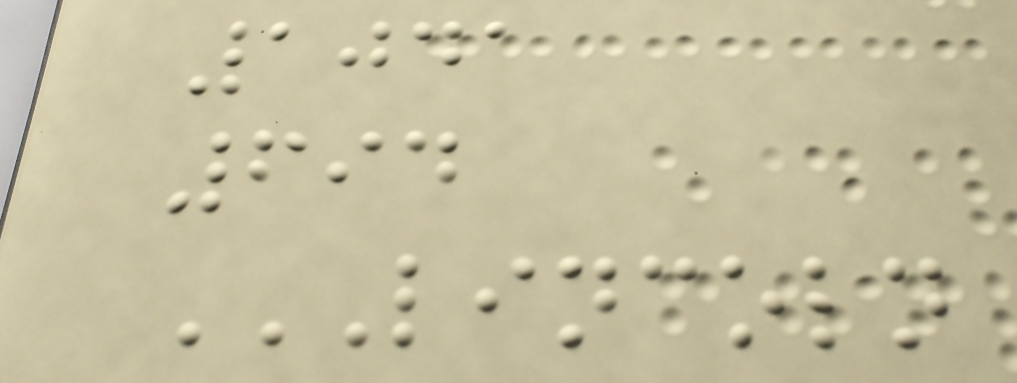1041
694
LINCOLN
